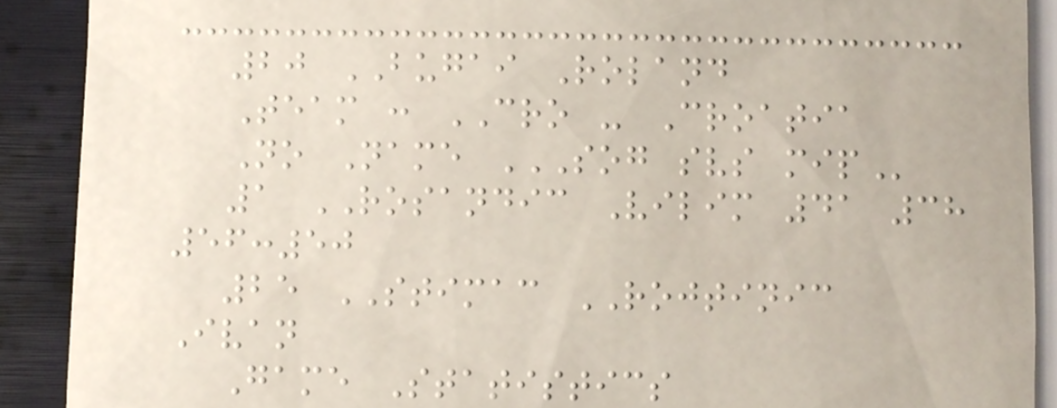20 BUGAI Roland
Team : CRO - Croatia
No Name SOG SVS MIP
1 ROSANDIC Vilim 41 38
56:50
25 STIMAC ROJTINIC
Ivan
Game Statistics
